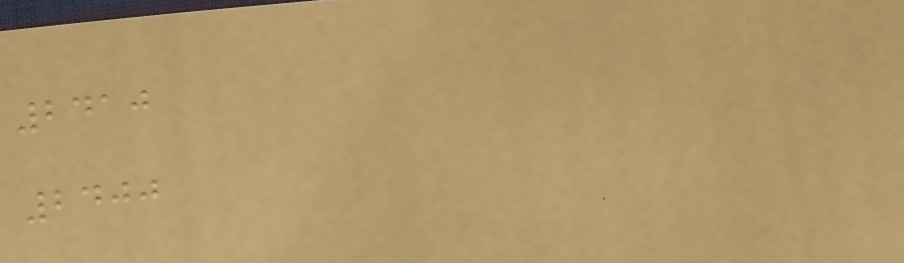2410
2400
